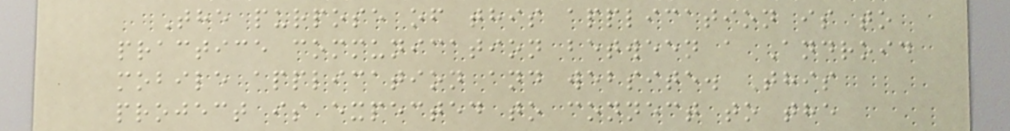The purpose of this application is to
practice communication between a Android
mobile application and website. This
project is expected to connect to the
